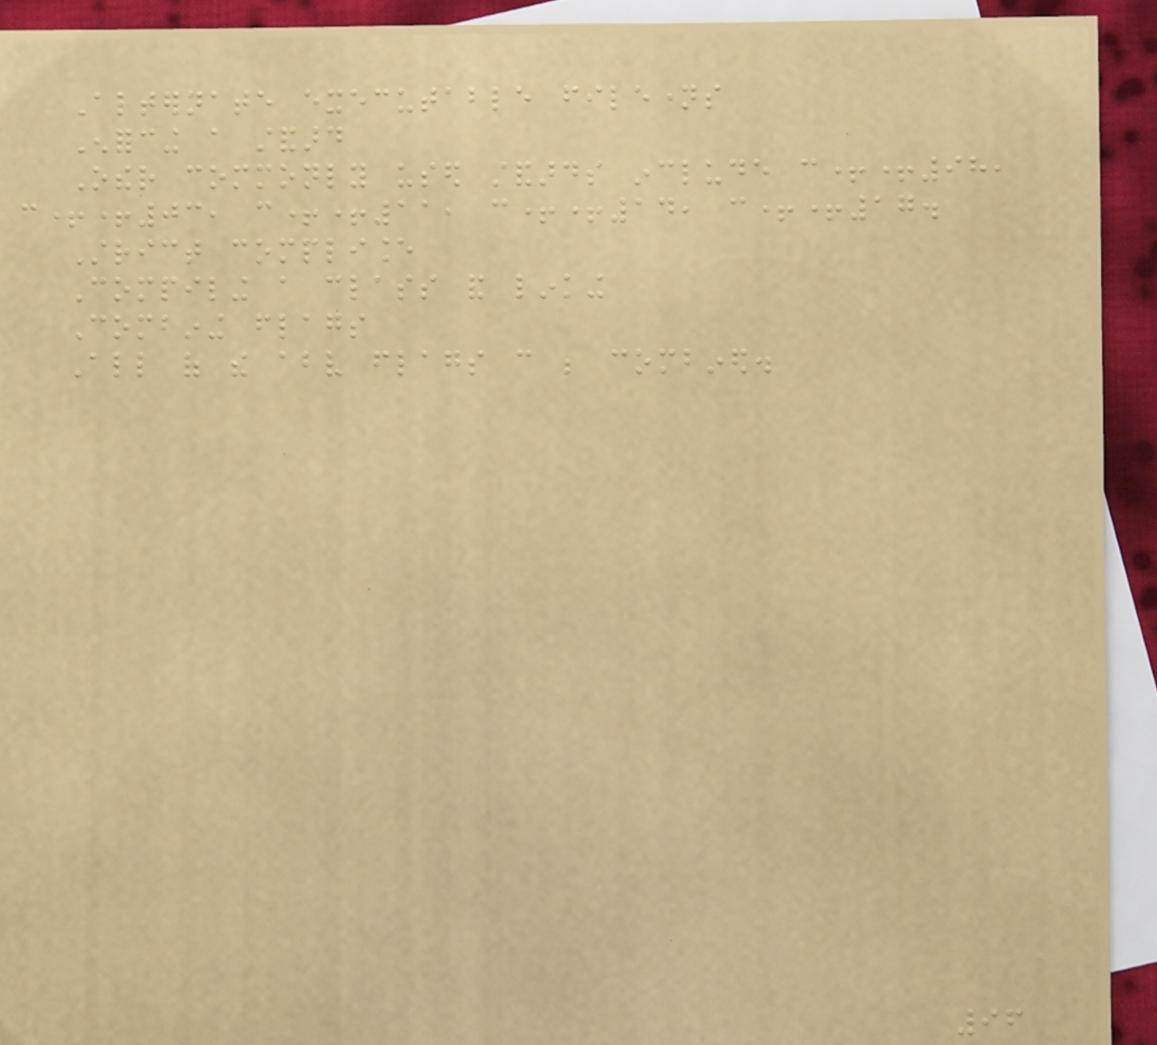Alternate executable filenames
Enforcing a standard
Other commonly used standards include c++98,
c++03, c++11, c++14, c++17.
Strict compliance
Compiling a class and linking
Combining flags
All of the above flags can be combined.
96
